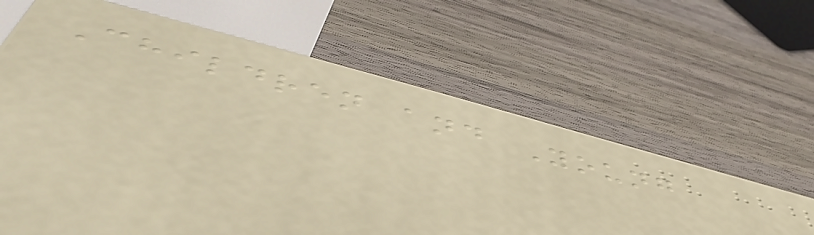Children and Young
